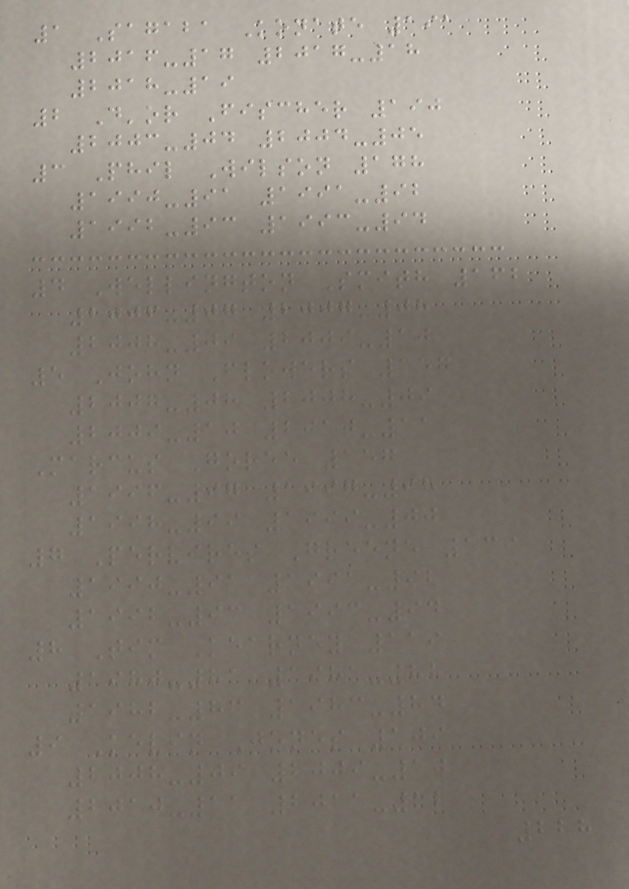1 Sagaba Konate 191
2016-17 2017-18
2018-19
2 D'or Fischer 190
2003-04 2004-05
3 Phil Wilson 178
1990-91 1991-92
1992-93 1993-94
4 Wellington Smith 162
2006-07 2007-08
2008-09 2009-10
5 John Flowers 157
2007-08 2008-09
2009-10 2010-11
Marcus Goree 157
1996-97 1997-98
1998-99 1999-00
7 Pervires Greene 139
1990-91 1991-92
1992-93 1993-94
8 Tim Kearney 119
1980-81 1981-82
1982-83 1983-84
9 Kevin Jones 109
2008-09 2009-10
2010-11 2011-12
228
